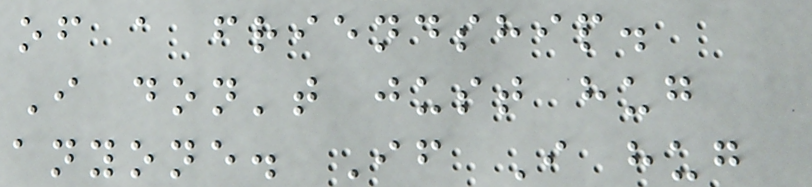of a friendship.
I don't just hug
anyone. If I hug
